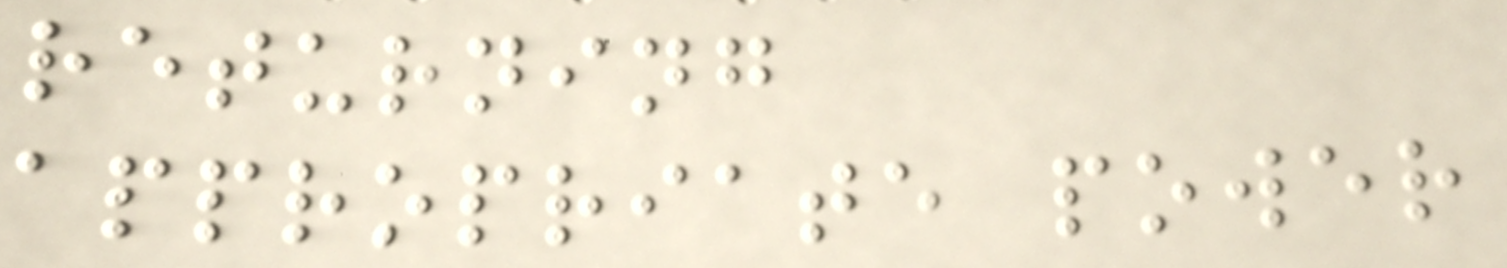returning
appropriate power
